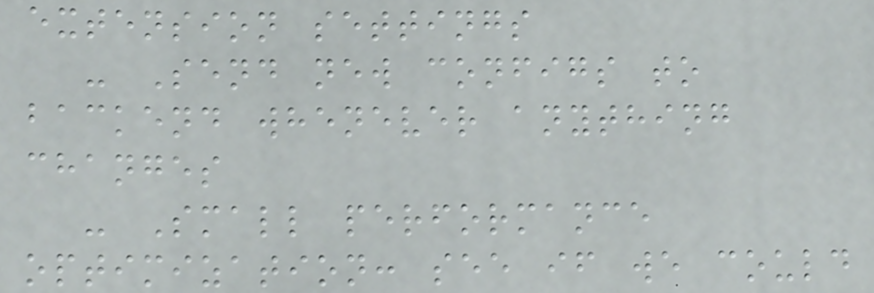extension settings
- Send new configs to
backend whenever anything
changes
- Small performance
optimization: see if we could
